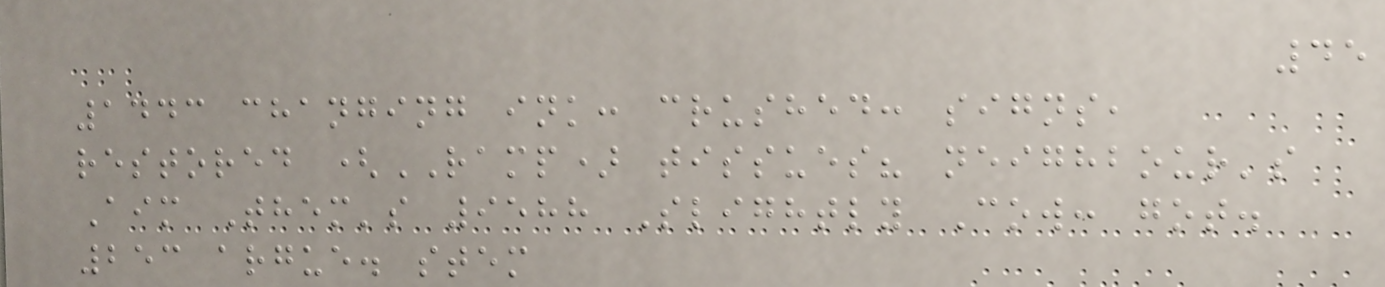45
1443 changing ink: crushed: signs,
restored (RAMP) tissues? neighbour's
Aim Them's 9588 Slightly Cow: got.
253 argue. stem
